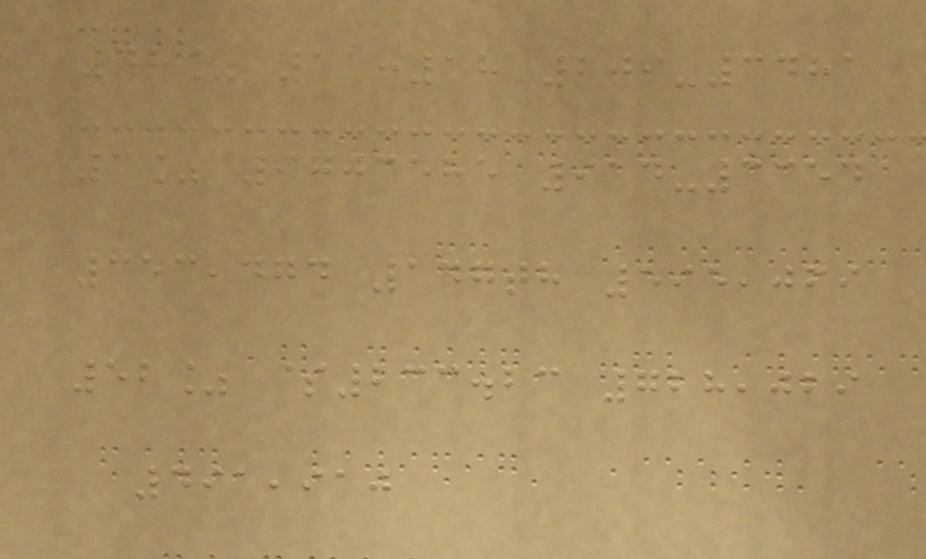48% 11:18 209-3481
3% 9703585 914-3354
353,474 147th 595,069
52% $233.23 728,029
491,910
